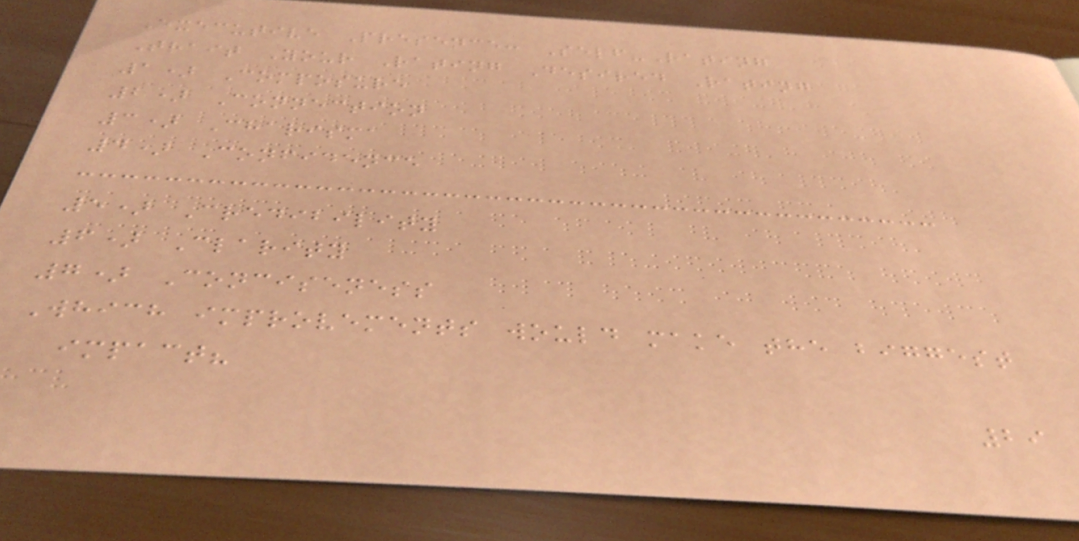Executive Presence: Self-Rating
Trait Your Rating Desired Rating
1) Composure
2) Connection
3) Charisma
4) Confidence
5) Credibility
6) Clarity
7) Conciseness
Which improvements would make the biggest
impact?
29
